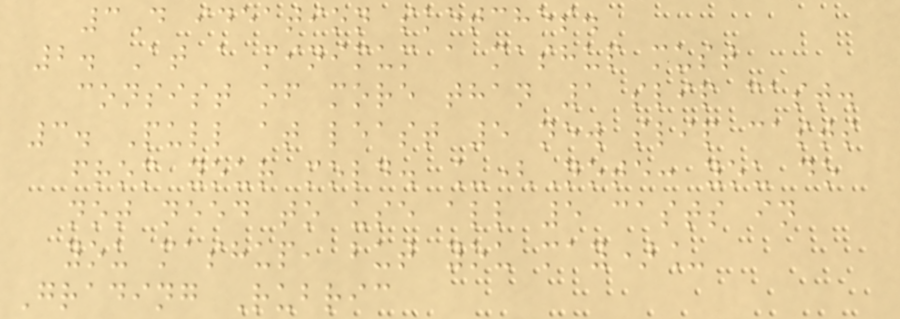3D ideation sketches.
2. At a minimum a mashup must
consist of more than 1 slip cast.
3. Pull at least 5 new slip casts
from your mold. _(Note: you do
not need to use all 5 casts in
you mashup, but you may)_
Grading Rubric
